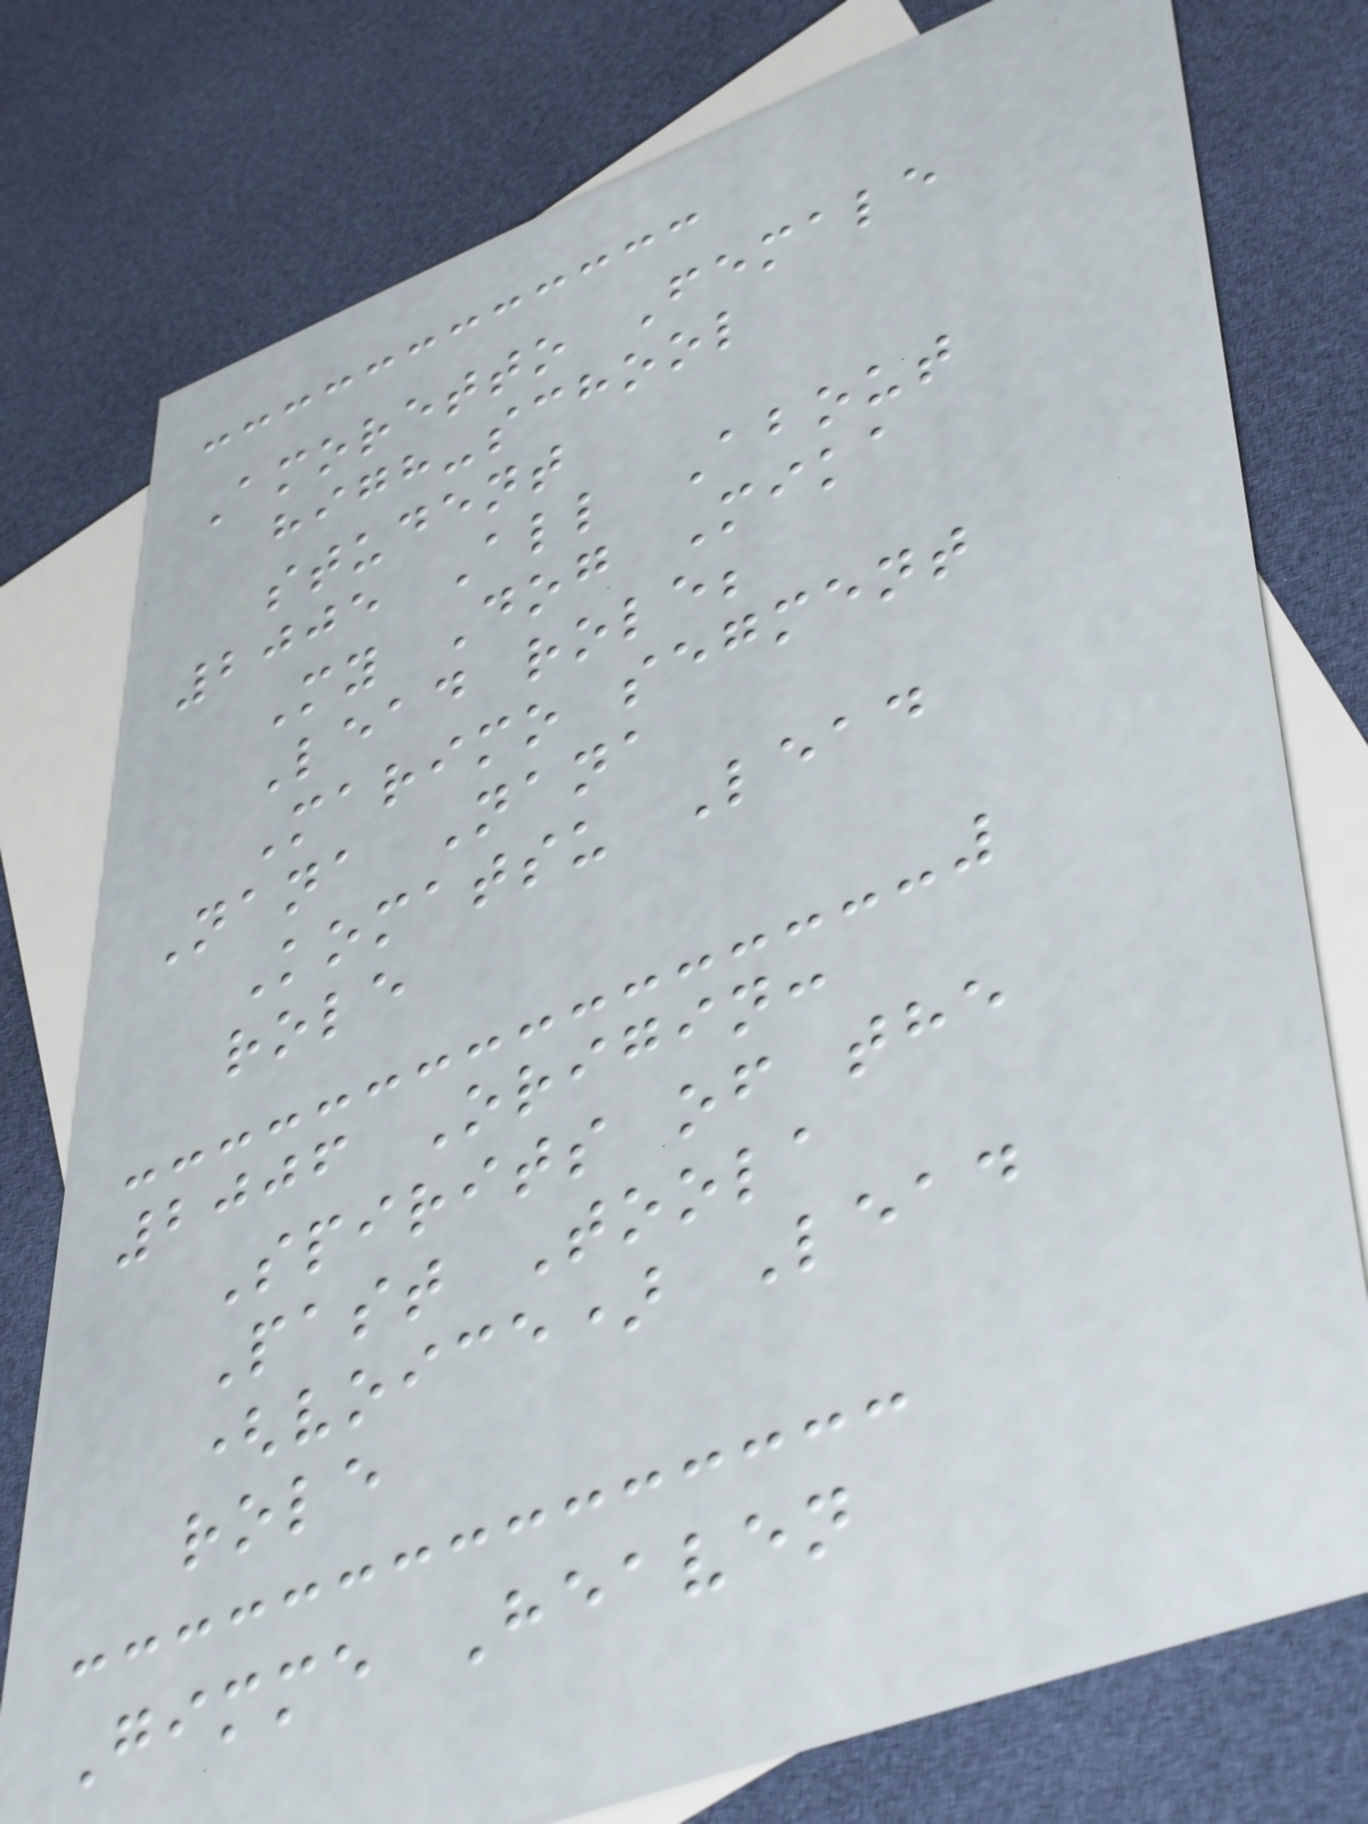Amoretto Female
high-school
student
2005 All About
My Dog Mika
Lead role;
Marimo segment
Nana Nana
Komatsu Lead
role
2006 Origin:
Spirits of the
Past Toola
(voice) Lead
role
Gimme Heaven
